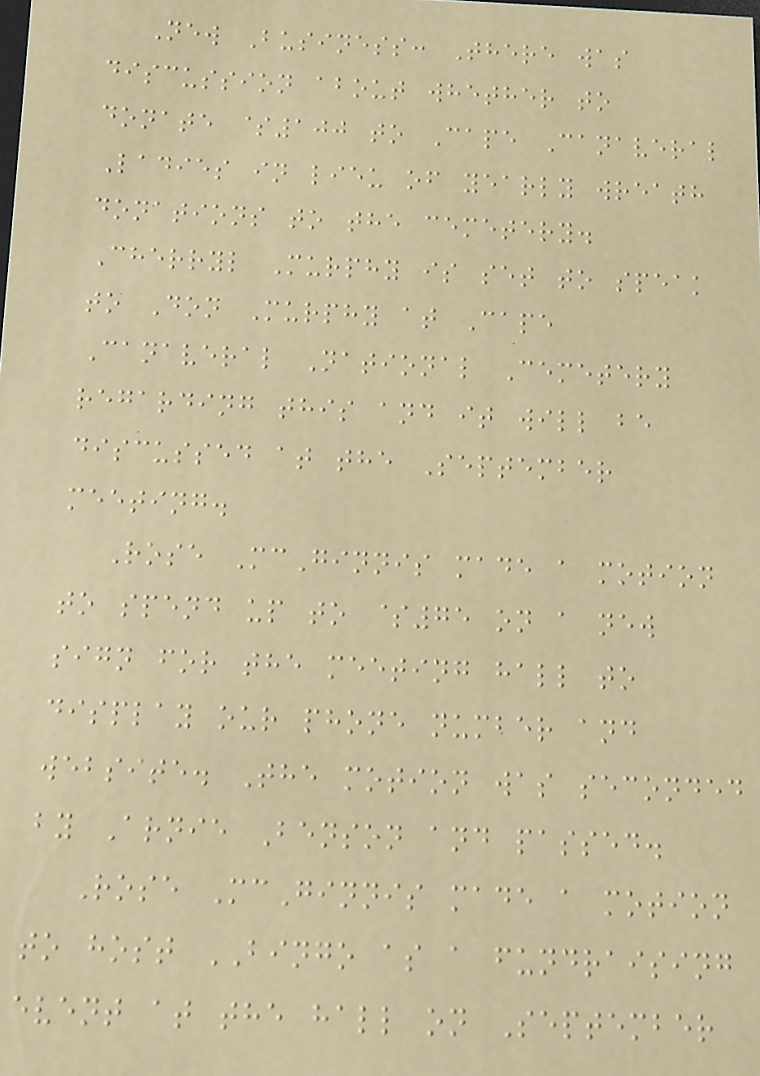New Business: There was
discussion about whether to
donate $100 to Cape Canaveral
Ladies in lieu of yearly wreath
donations to the cemetery.
Cherryl Murphy is set to speak
to Don Murphy at Cape
Canaveral National Cemetery
regarding this and it will be
discussed at the September
meeting.
Rose McGinnis made a motion
to spend up to $75 on a new
sign for the meeting hall to
display our phone number and
website. The motion was seconded
by Arnie Benson and passed.
Rose McGinnis made a motion
to host BINGO as a fundraising
event at the hall on September
